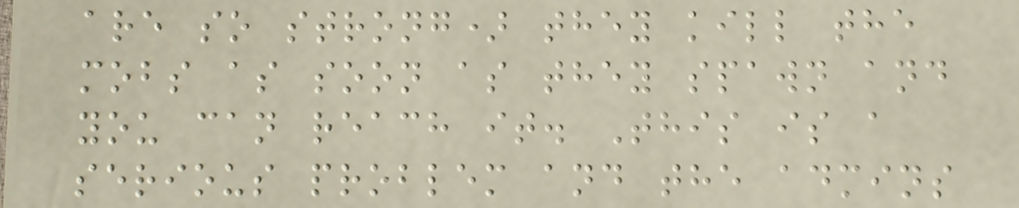are so strong) they kill the
mobs as soon as they spawn and
you can reach it. This is a
serious problem and the admins
